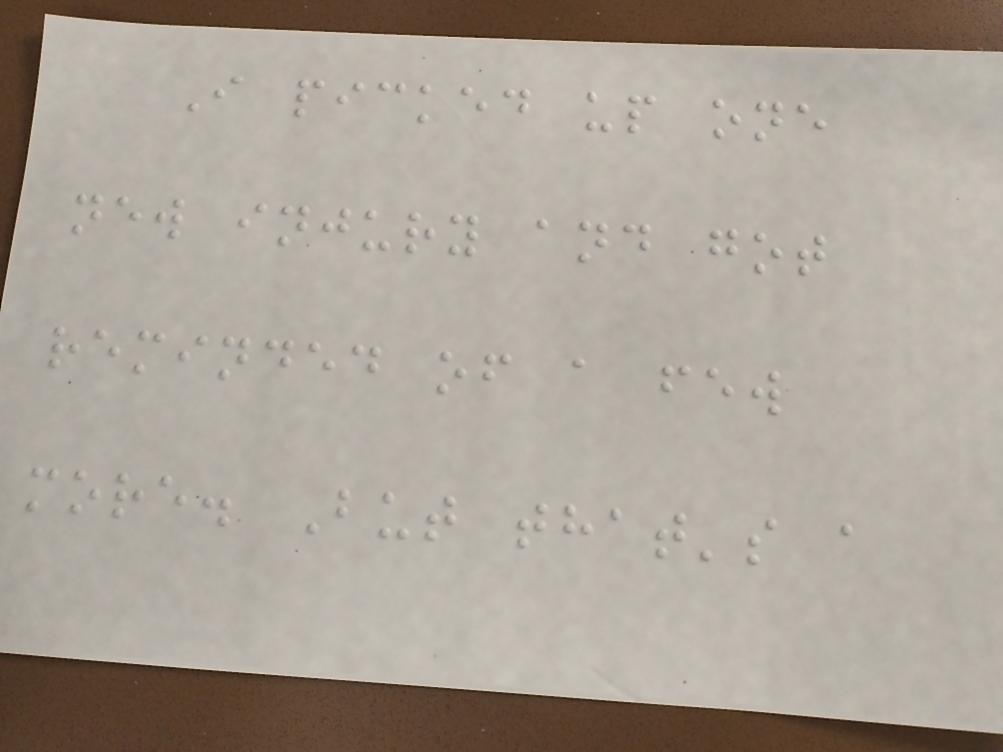I picked up one
new injury and got
reminded of a few
more. But that's a
